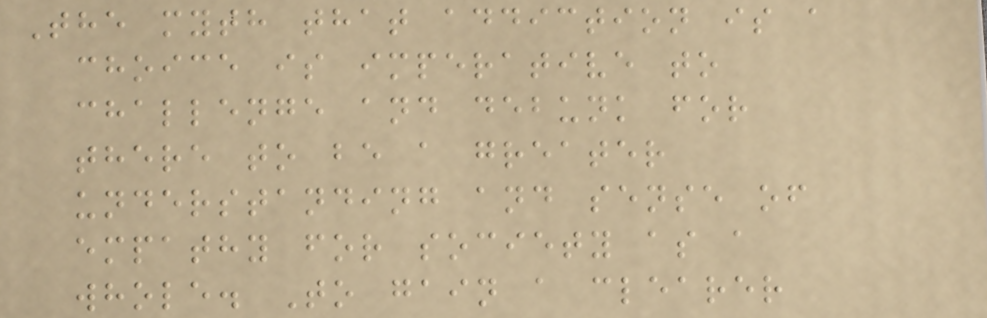The myth that addiction is a
choice is imperative to
challenge and debunk for
there to be a greater
understanding and sense of
empathy for society as a
whole. To gain a clearer
